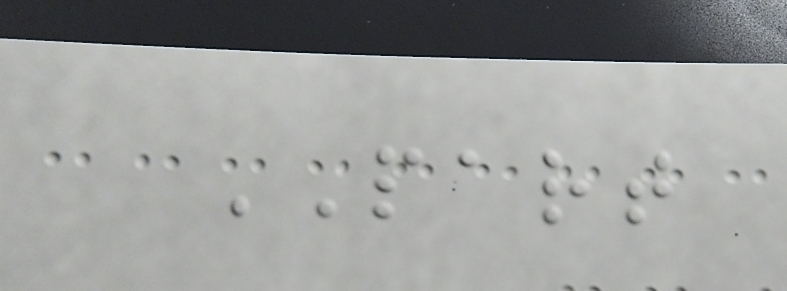PART
